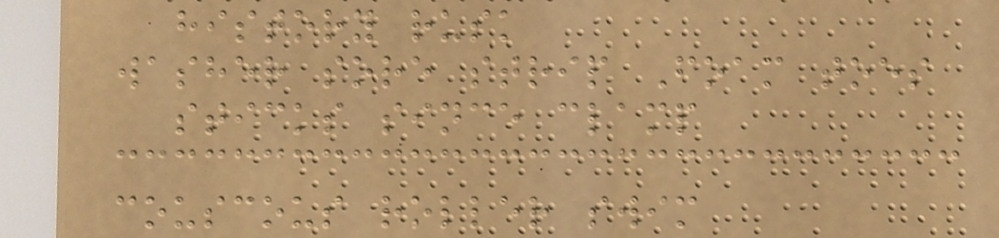history rusk
washer sore strip Foam toes
sticks since clamp
couscous roller swim
